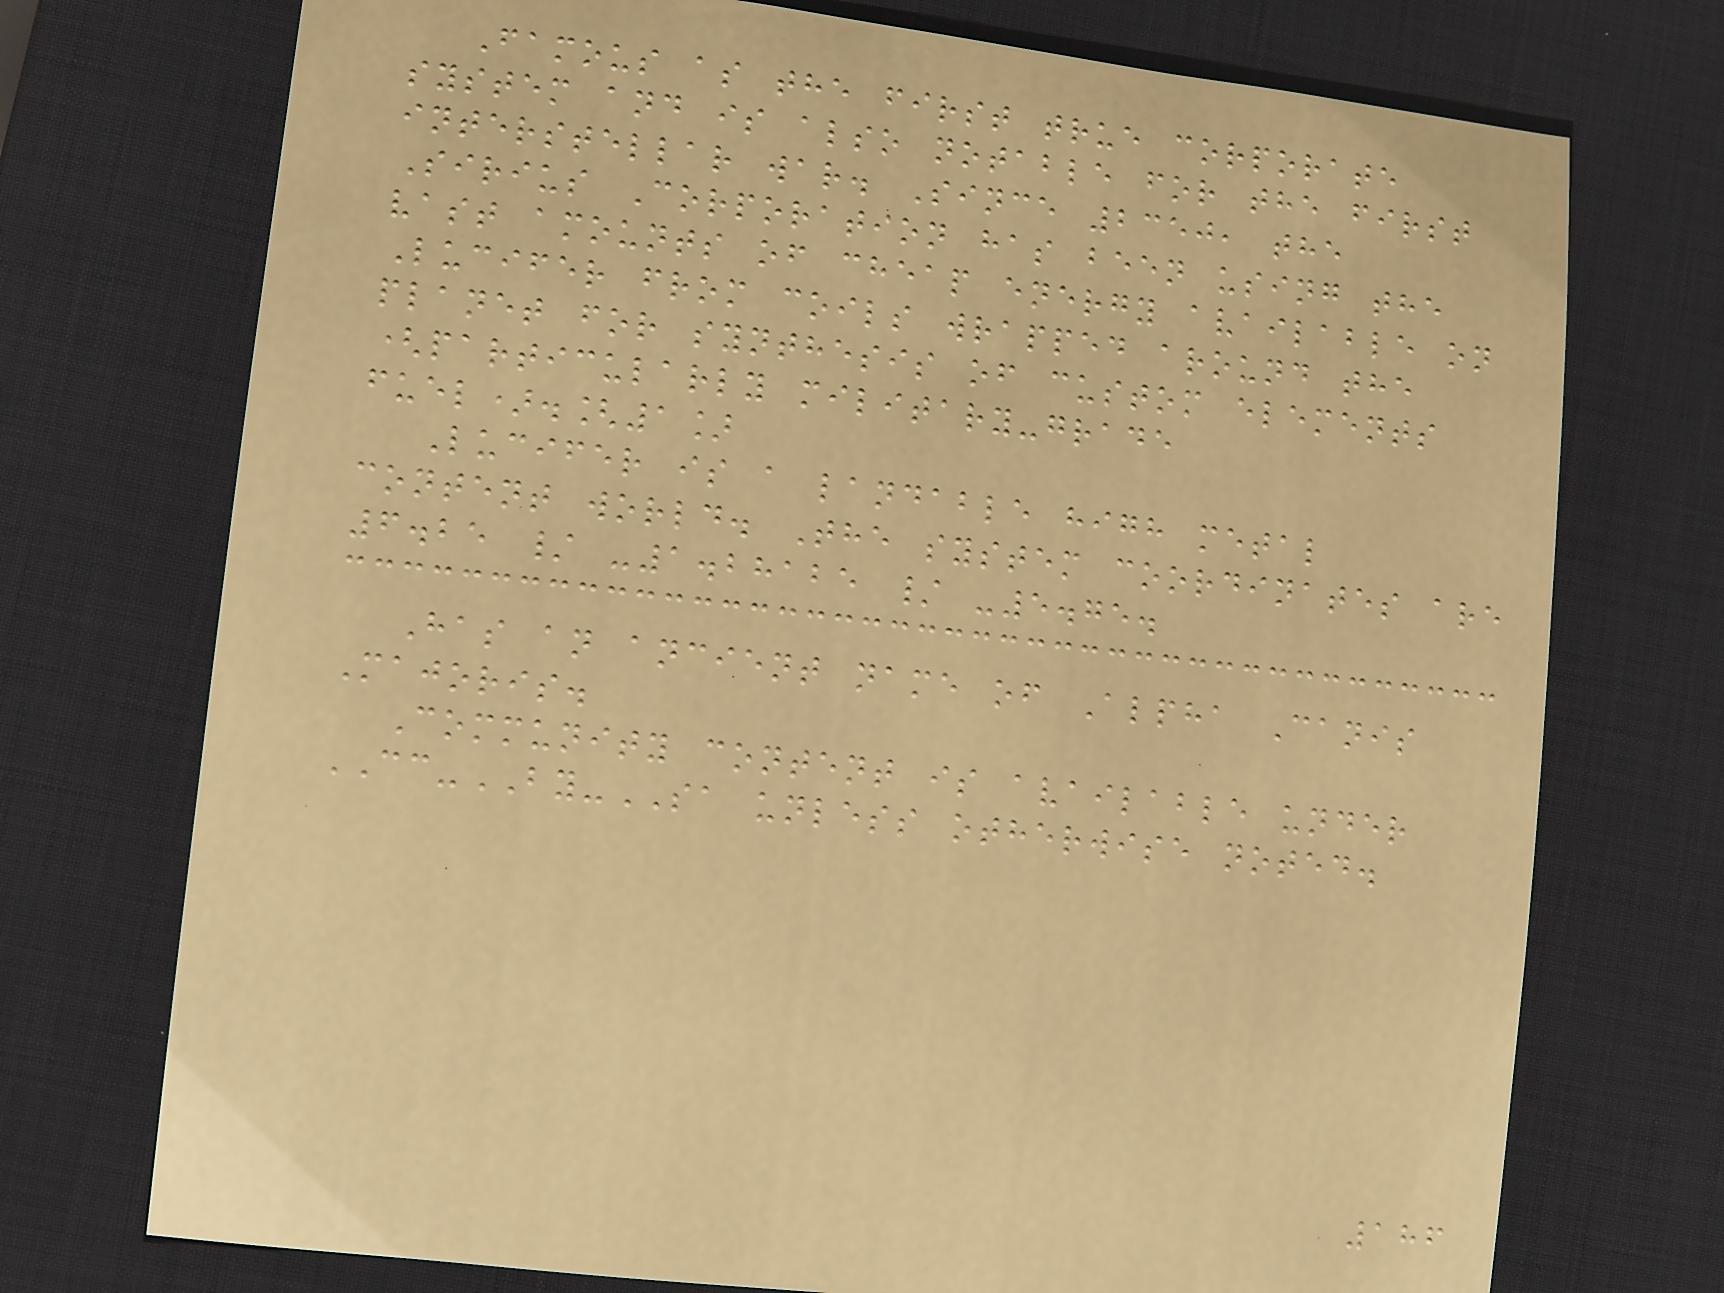Famous as the first true corporate
system and is also notable for the first
interstellar war. Since 2350, the
Sirius Corporation has been using the
vast amounts of cheap energy available on
Lucifer from coils wrapped around the
planet for synthesis of custom elements
(particularly military-grade
fuel).[1]
Lucifer is a landable high metal
content world. The system coordinates are
6.25 / -1.28125 / -5.75.
Has an ancient name of Alpha Canis
Majoris.
Community content is available under
CC-BY-SA unless otherwise noted.
186
